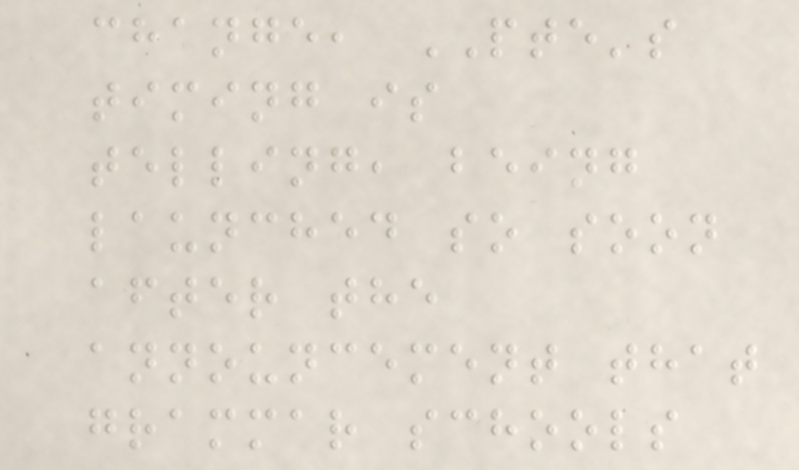change, PTE's
timing is
telling, being
launched so soon
after the
announcement that
grammar schools
